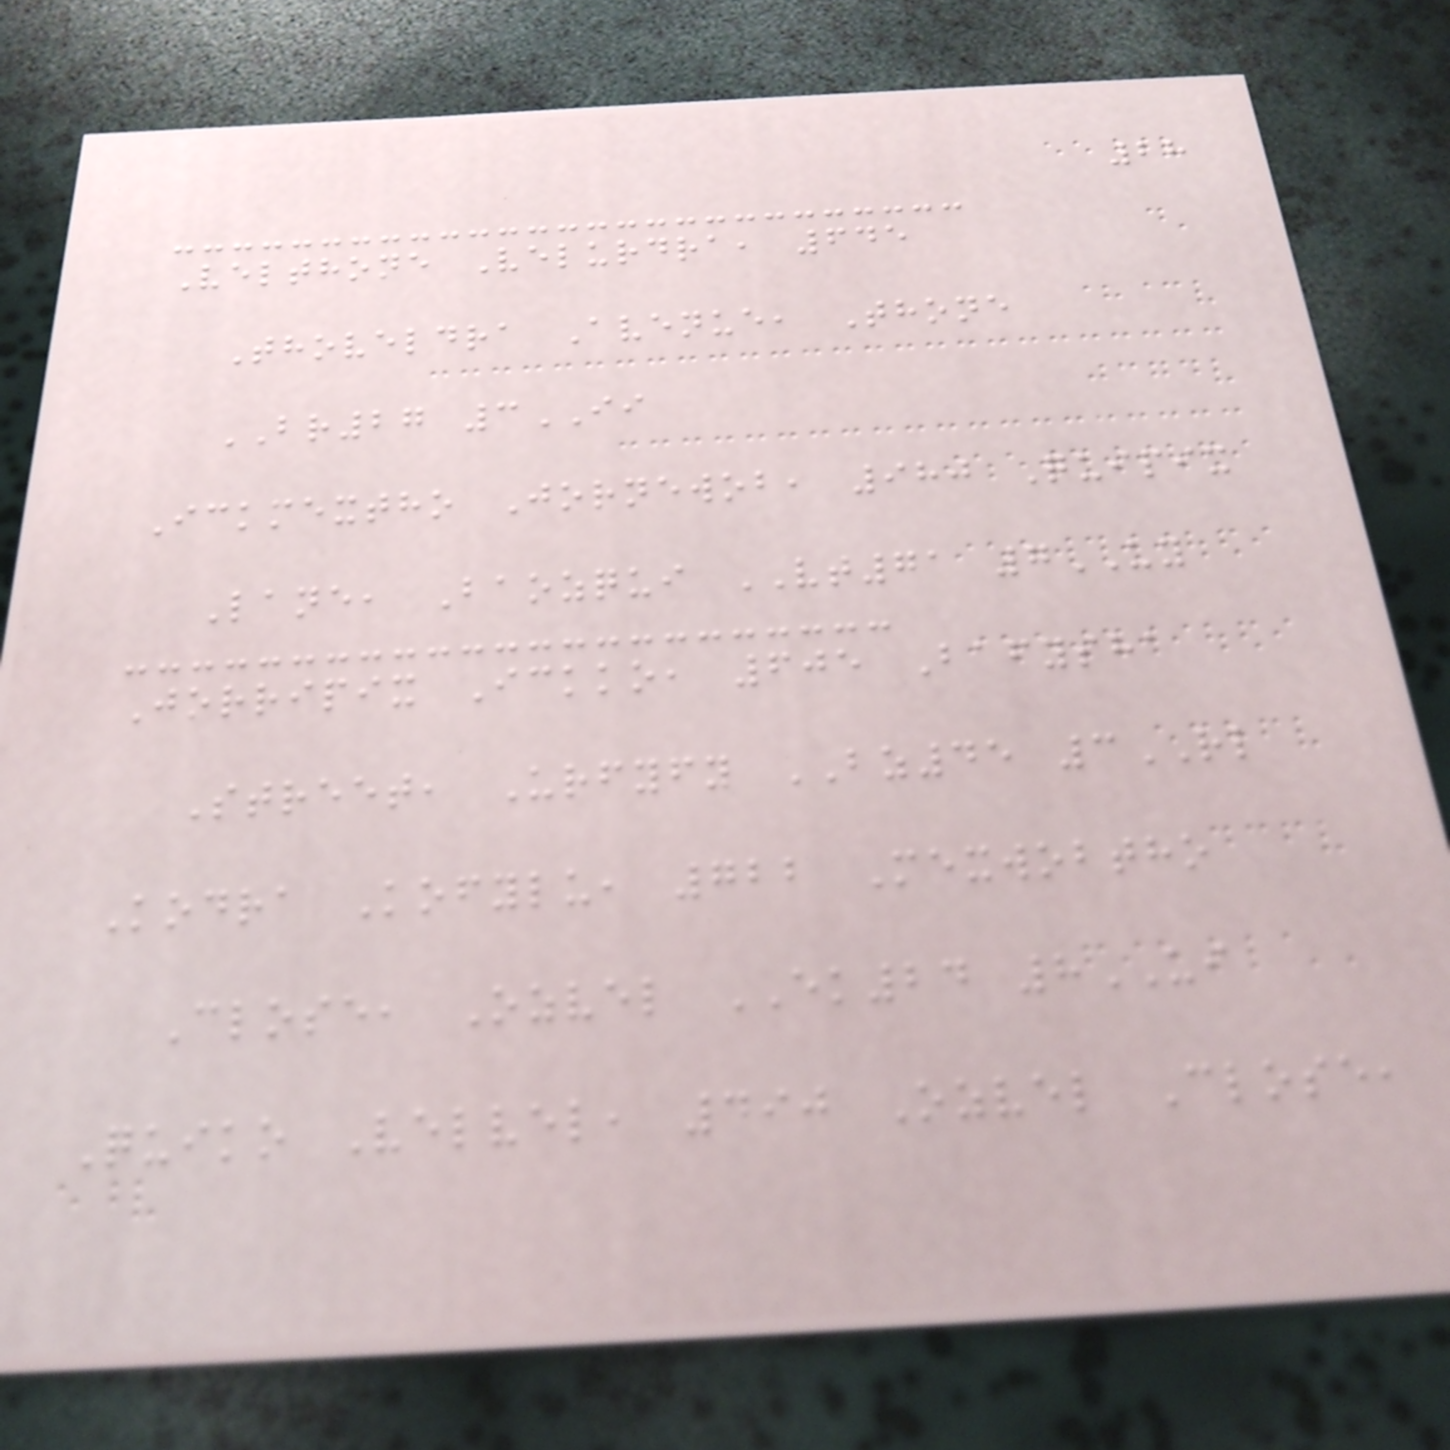28
Velthone Velurdra, 645
Thoveldra Avenue, Thone
BR27 3II
Ickmextho Jornewob, 980 Quipix
Lane, Baozqui VT71 7UY
Jorripix Ickko, 605 Bafysha
Street, Urfyfy BZ45 3RL
Kodra Kofylu, 722 Mexwobtho
Close, Ozvel EK24 8UI
Quiko Velvel, 490 Ozvel Close,
